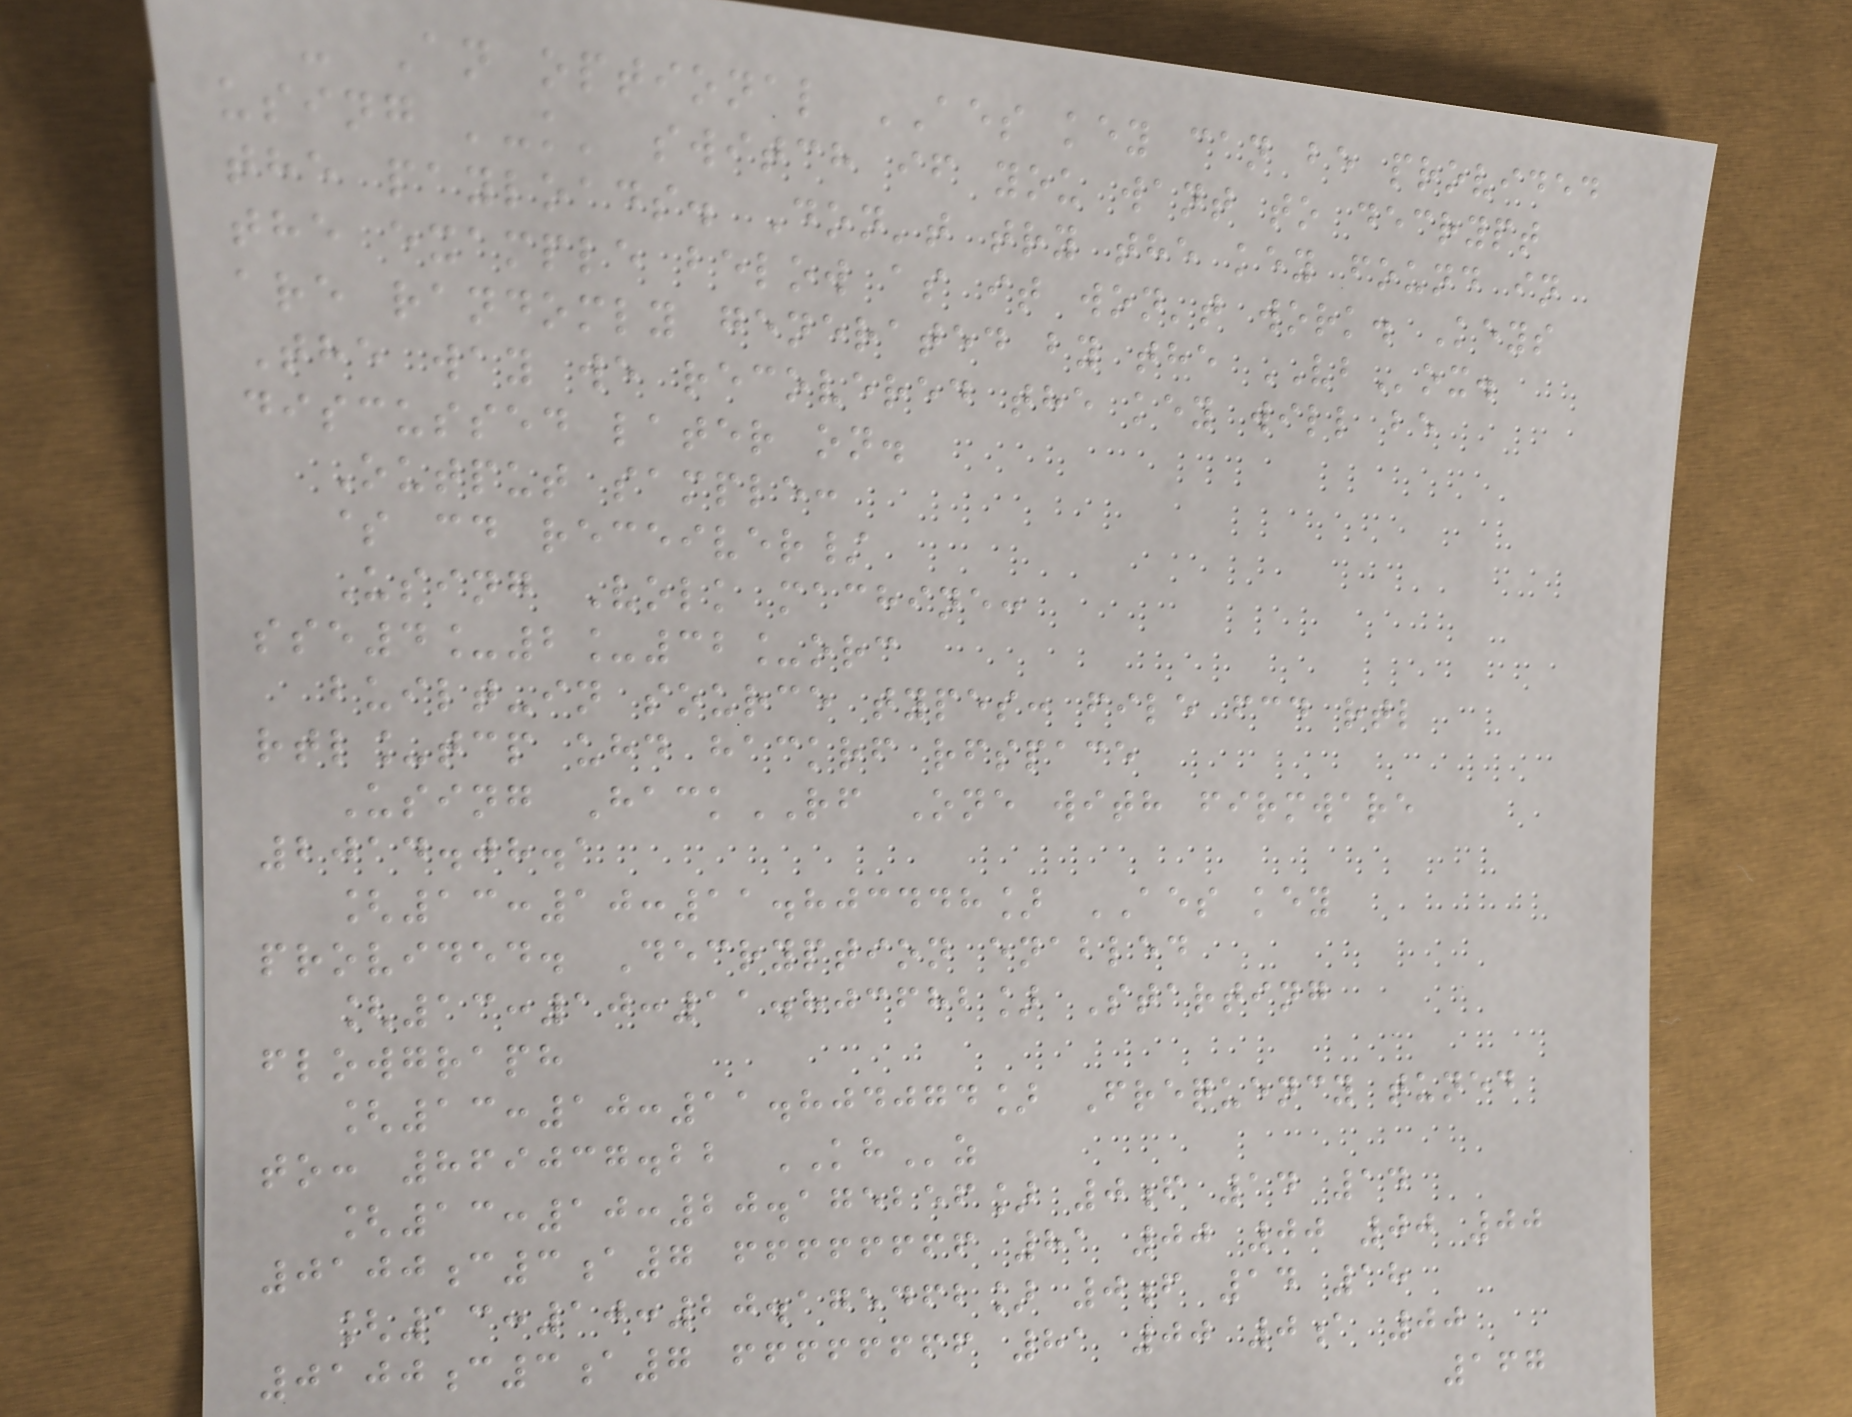- An optional AES key can be provided
using '-k' switch if you want to decrypt
the payloads. Don't try the key found in
the example below as it won't work. Keys
are randomly generated by the VBox.
The way we recovered the key will be
discussed later on.
Output sample:
$ cd receiver/
Using Volk machine:
sse4_2_32_orc
built-in source types: file fcd rtl
rtl_tcp uhd hackrf rfspace
Using HackRF One with firmware
2014.08.1
[13:10:11.803448] AES key
provided. Decryption enabled
[13:10:11.803682] Starting
flowgraph
[13:10:11.804074] Frequency tuned
to: 869037.22 KHz
[13:10:20.175256] 0f 14 14
0100c3a7 ffffffff 81 00 00 00 00
[13:10:20.175462] 0f 14 18
0100c3a7 ffffffff 81 00 0a 00
167
